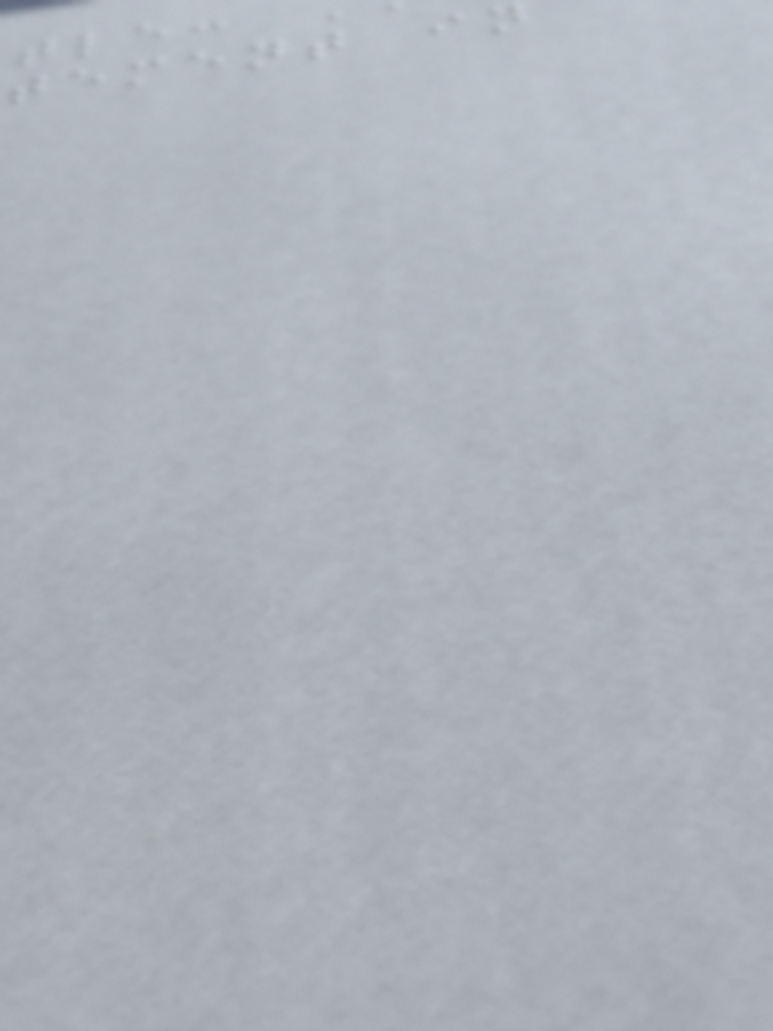tle:
tement i
